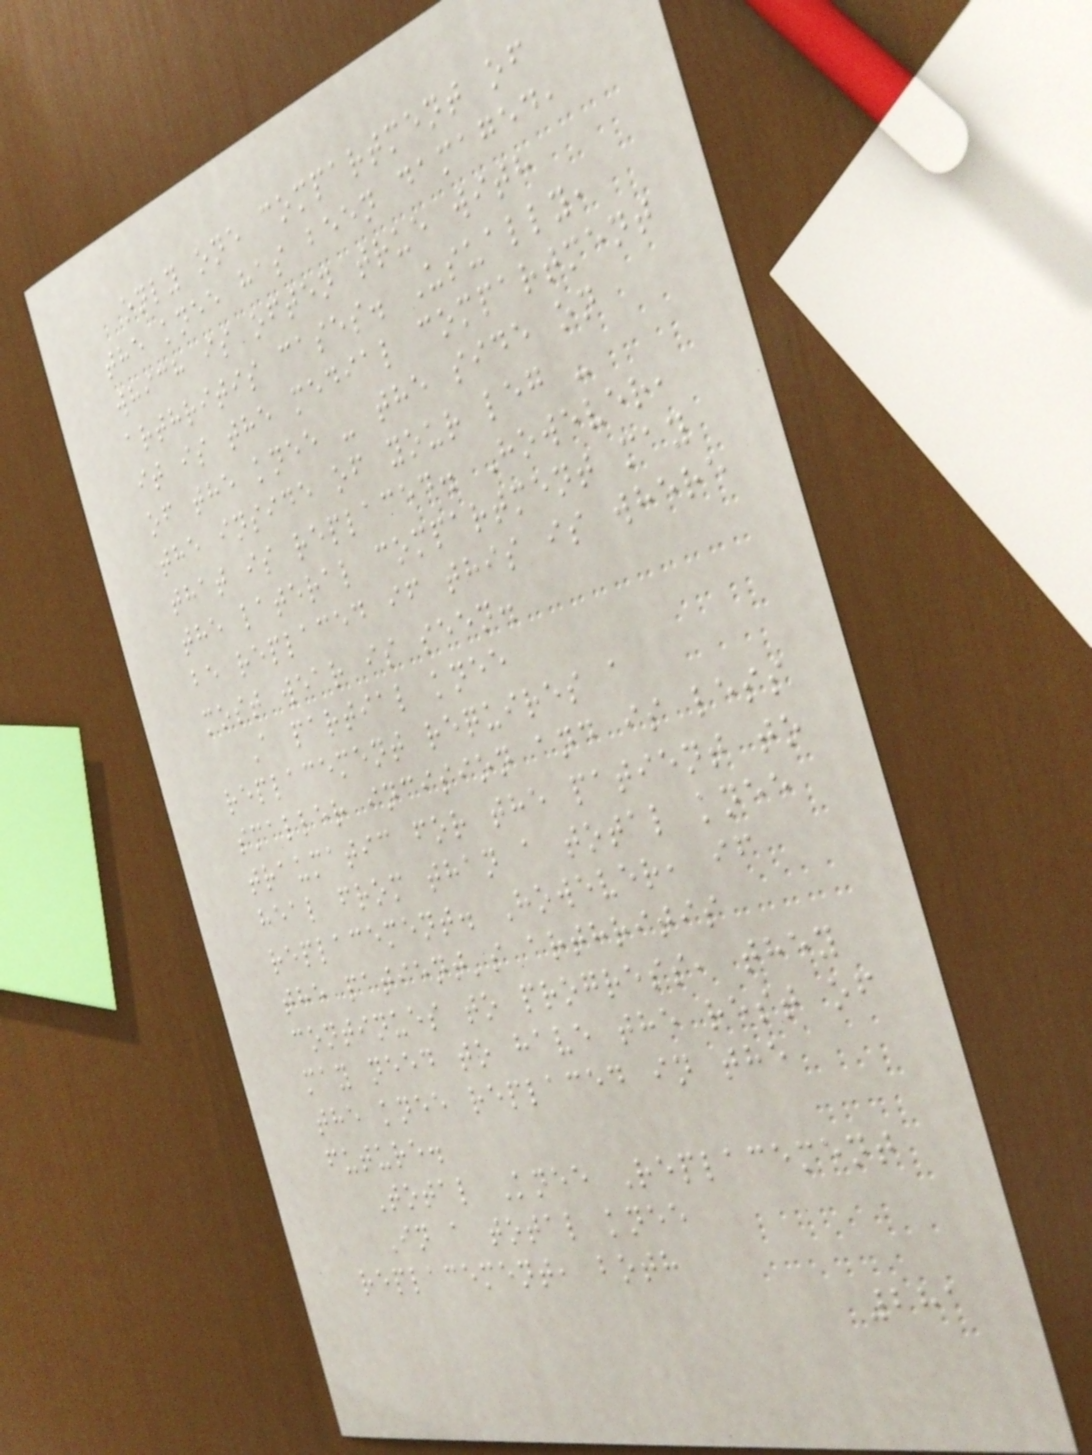only one compartment of
the knee has been damaged,
which is often true with
arthritis cases. Usually,
it is the medial compartment
of the knee - the side on
the inside of your leg -
that is replaced. However,
the lateral compartment may
be replaced if this is where
most wear is seen.
A partial knee
replacement requires a
smaller incision and is less
traumatic for the patient to
heal from than a total knee
replacement. However, if
the patient's arthritis
continues to progress, they
may need to have the rest of
the knee replaced in the
future.
Total Knee Replacement
In a total knee
replacement, both
281
